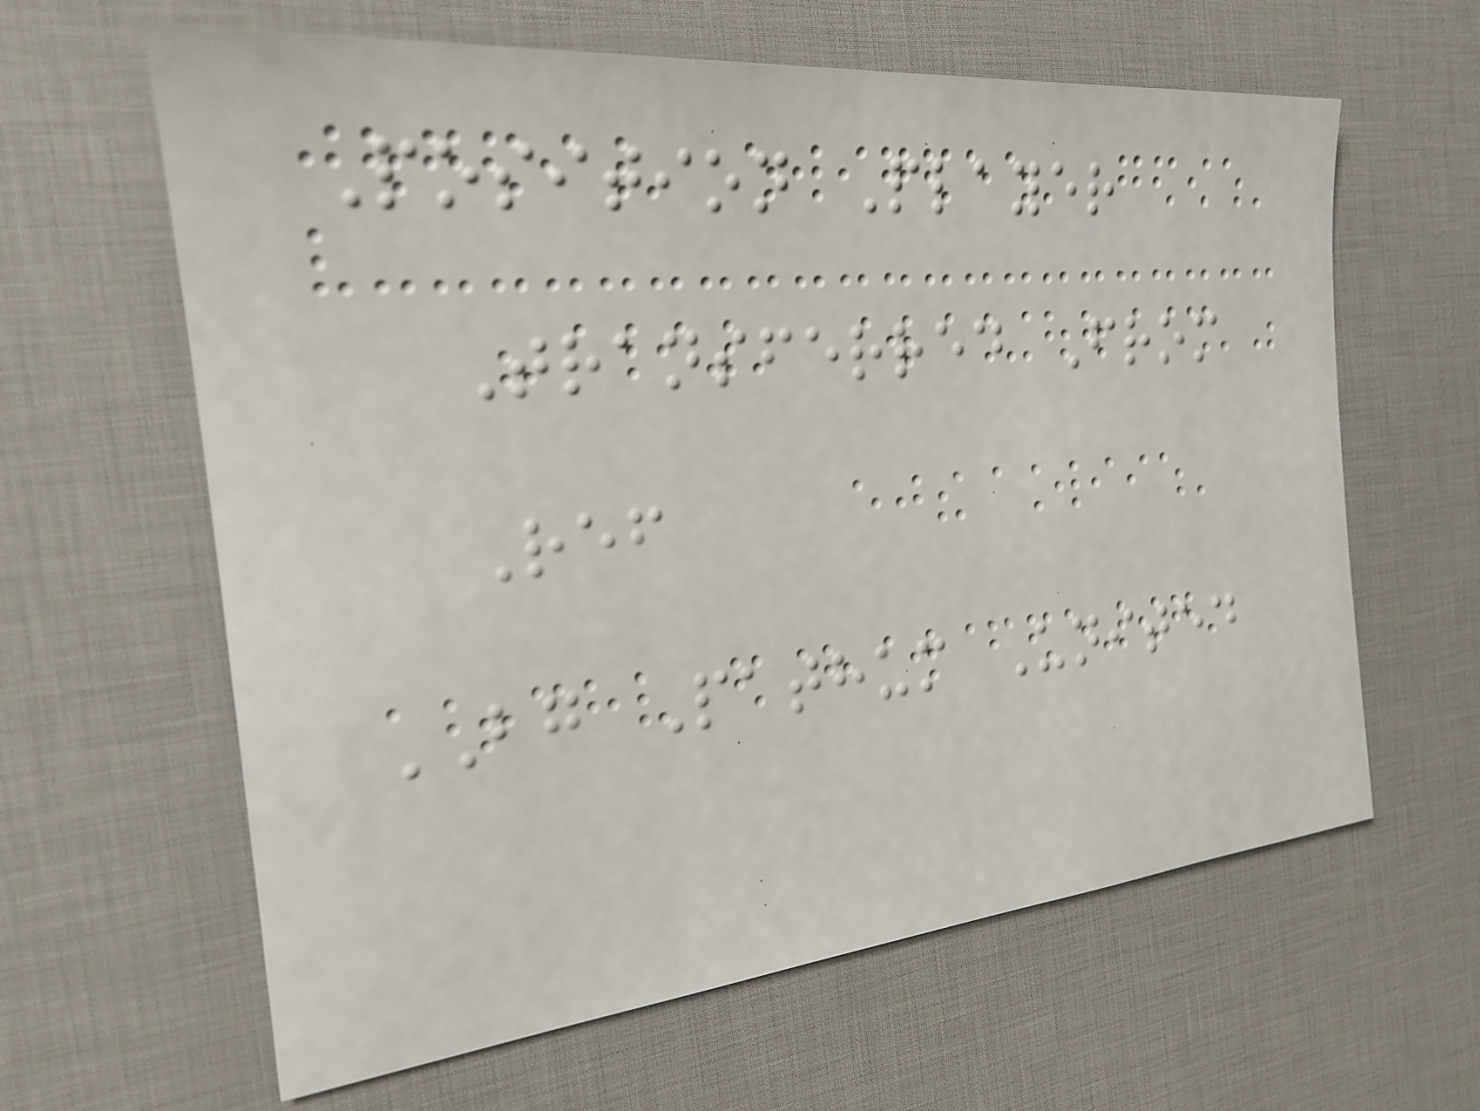Position Player
Transferred From
Ref
BG Pathum United
